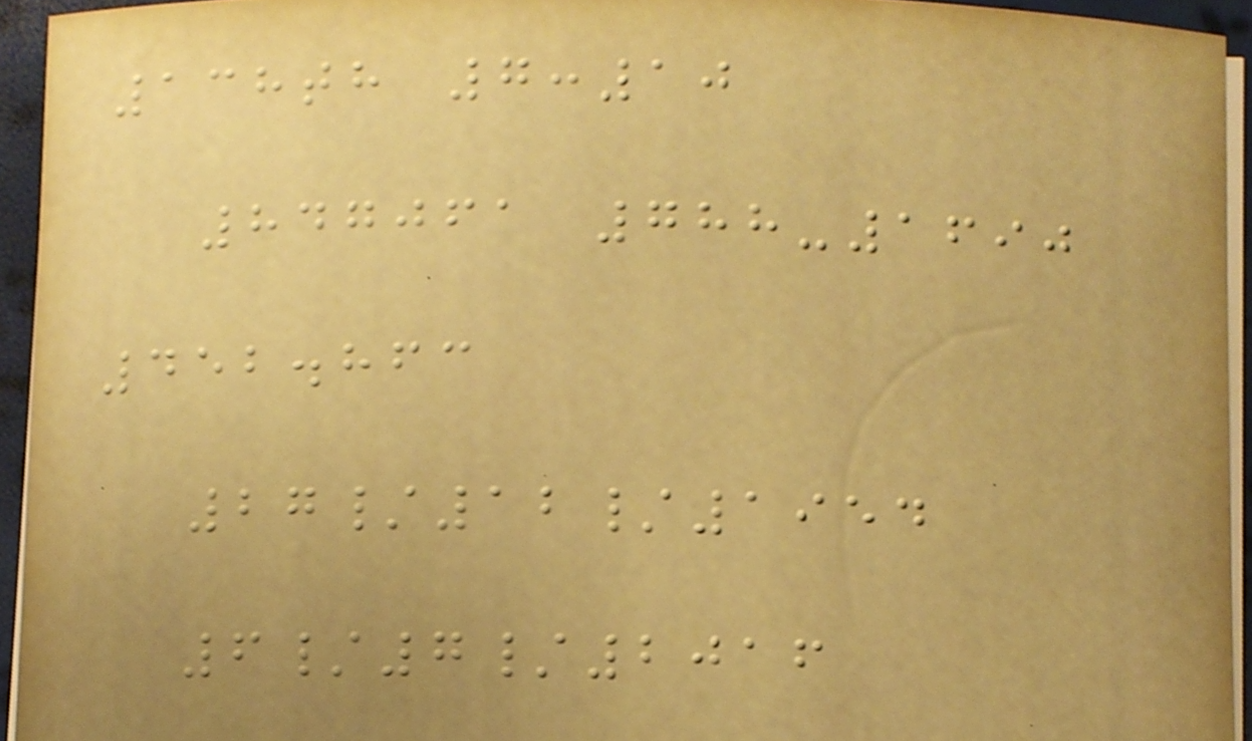138th 7:10
847061 788-1690
452.863
27/12/1954
6/7/2016
